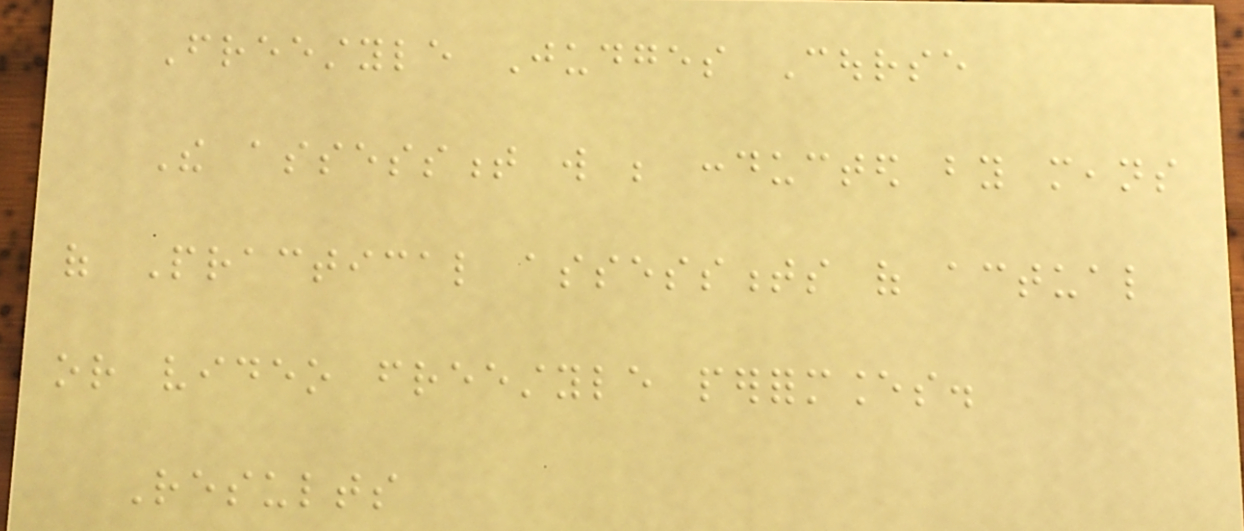Freestyle Judges Course
The assessment will be conducted by means
of Practical assessments of actual
or video freestyle performances.
Results
